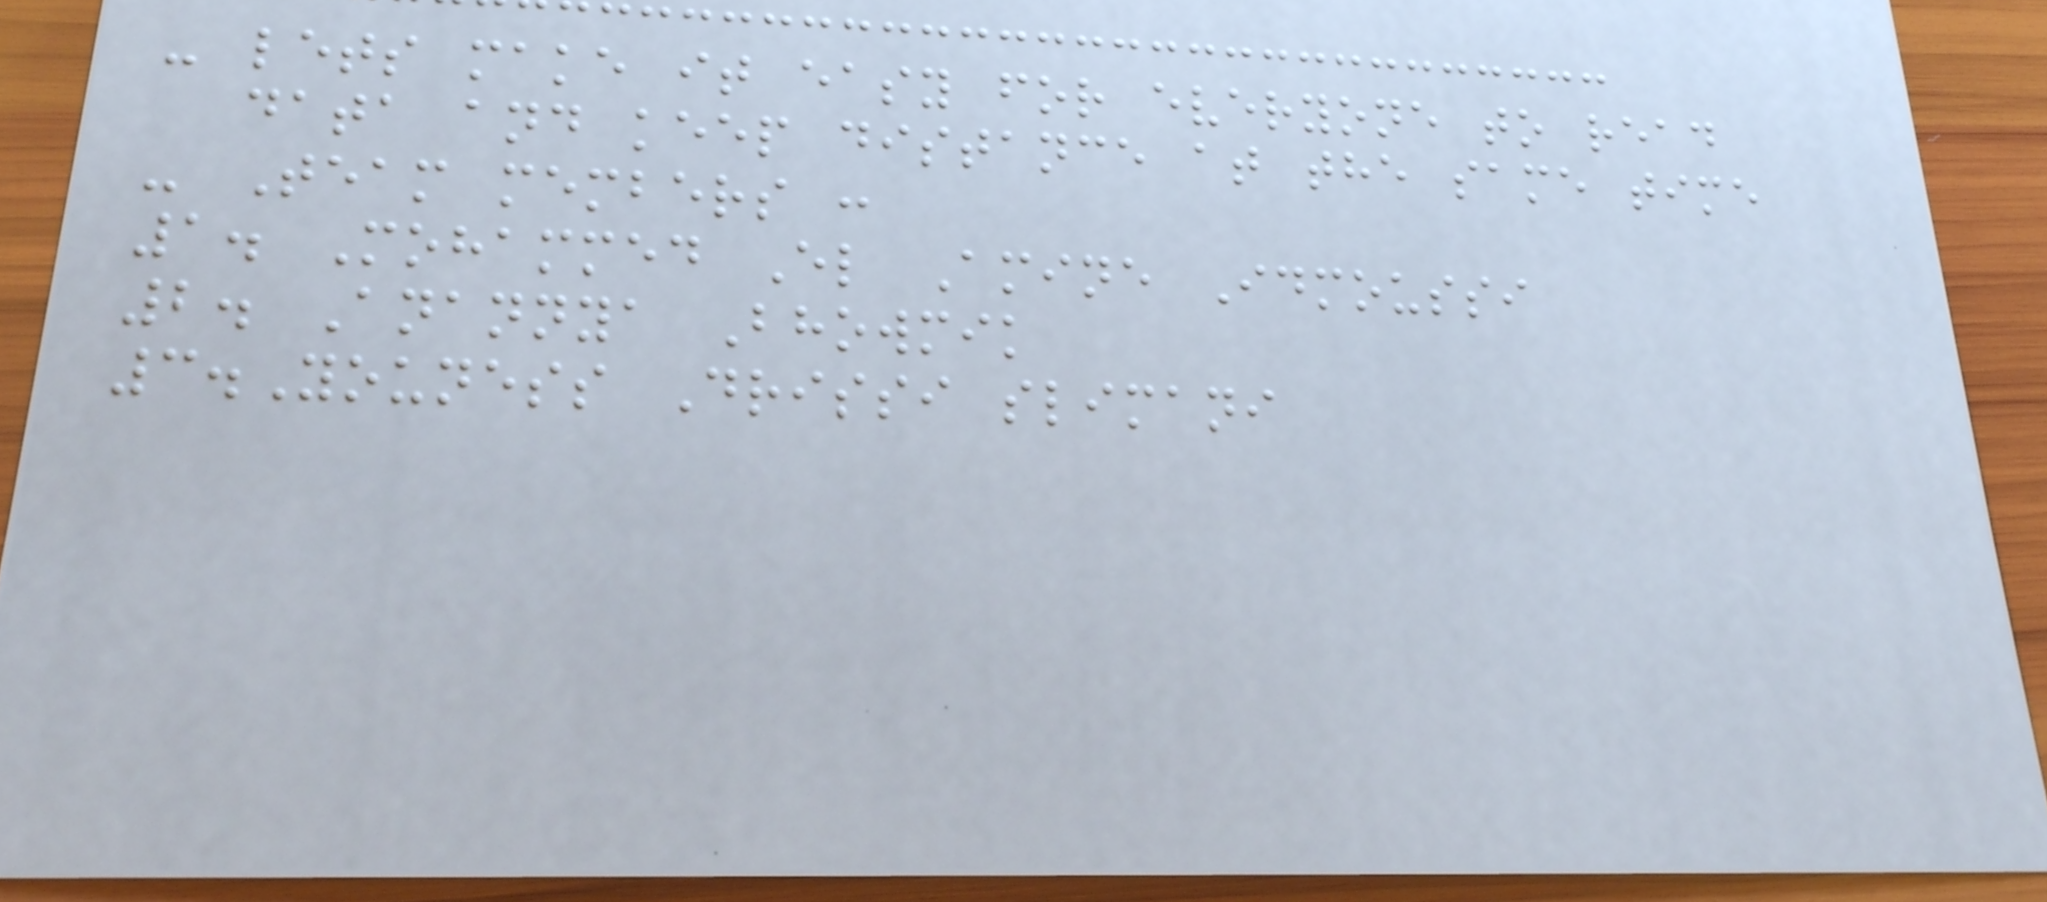- lets make it easy for everyone to read
data and keep distance at the same time
- Team members :
1. Mohammed El Amine Idmoussi
2. Anannya Bhowmik
3.Youness Drissi slimani
